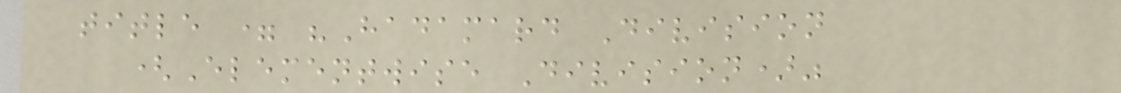title = "Hadamard Division
(Elementwise Division)"
